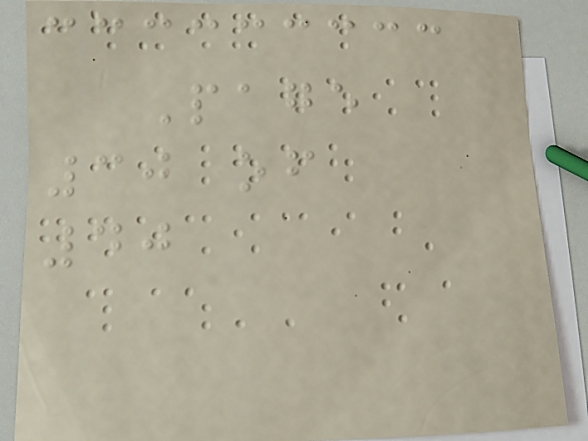Page
30 of
40
